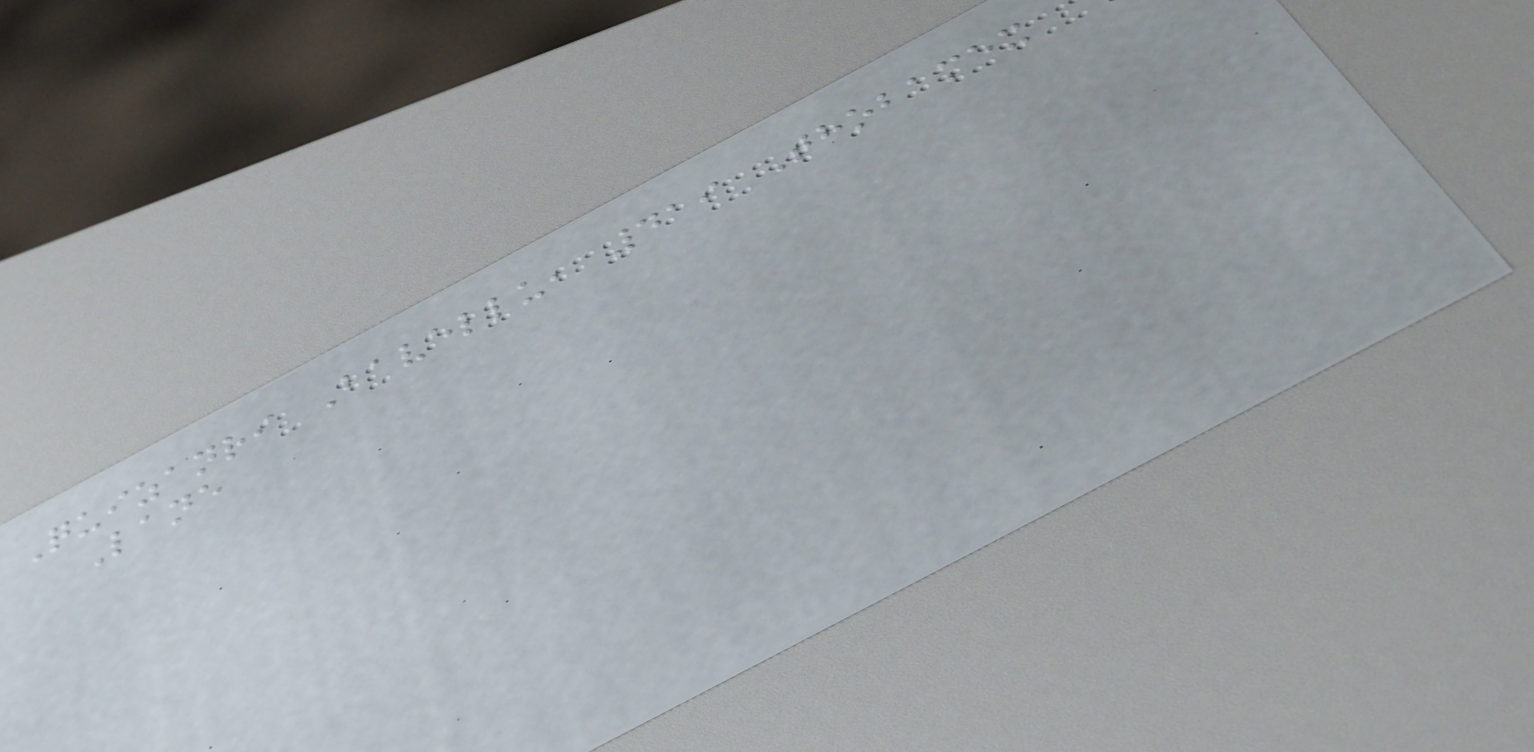Quizanri Bavellu, 419 Thobamex
Lane
